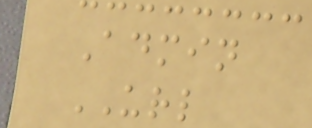Admin
URL
